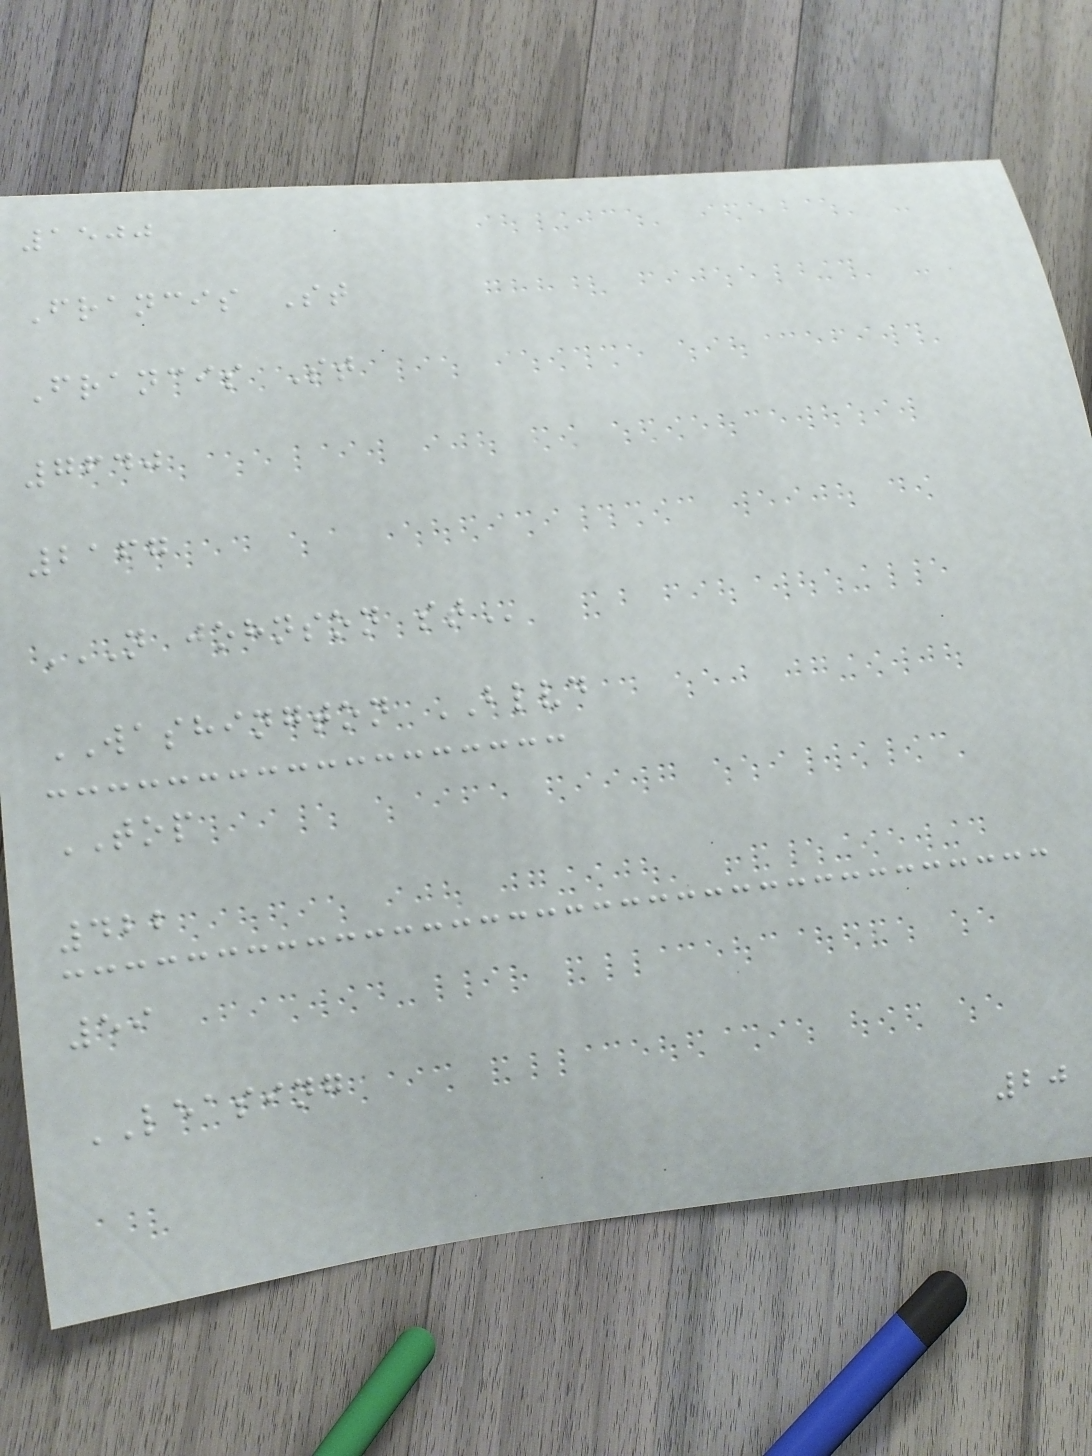1500
Francis St
Francis St
7640
2167
N JOHNSON ST
WASHINGTON BLVD
TOP
422
59
LEASING
20
